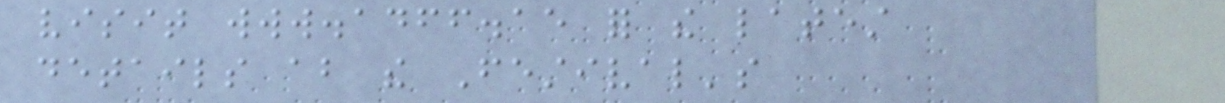visit www.adff.ae for the latest
details about the Festival's
